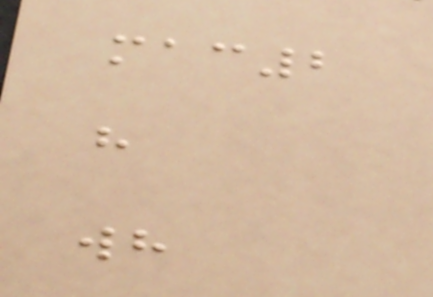mac2
h
wh
